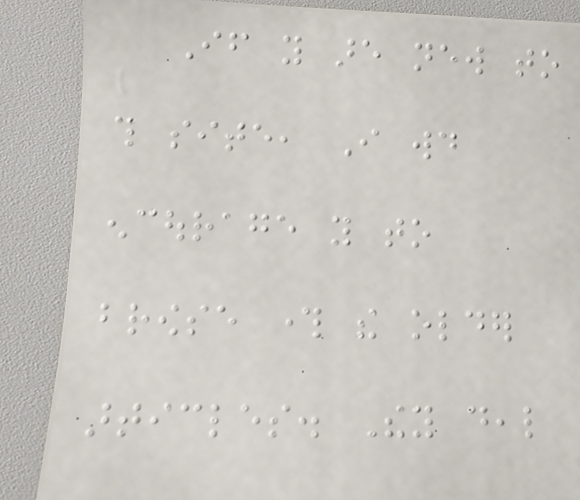If you are new to
this site, I would
encourage you to
browse through the older
articles. They deal
